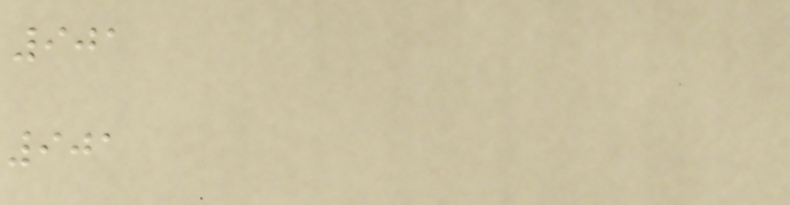901
901
